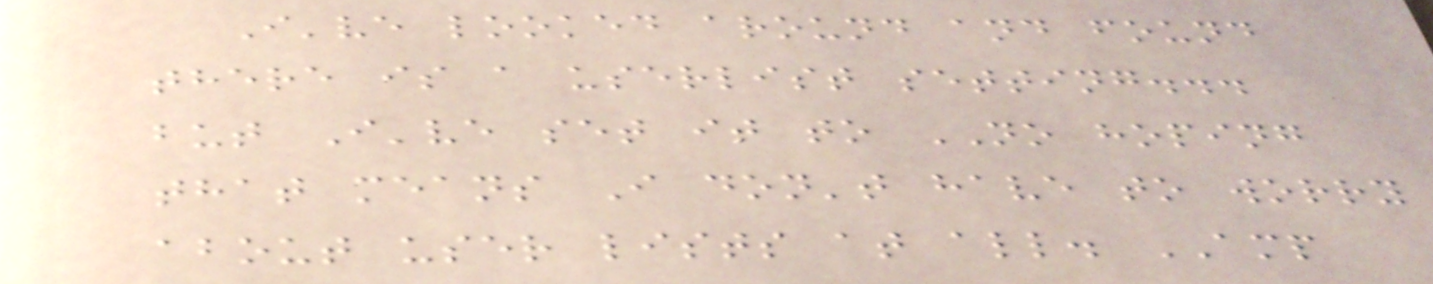I've looked around and found
there is a userlist setting...
but I've set it to NO hoping
that means I don't have to worry
about user lists at all. AMP
